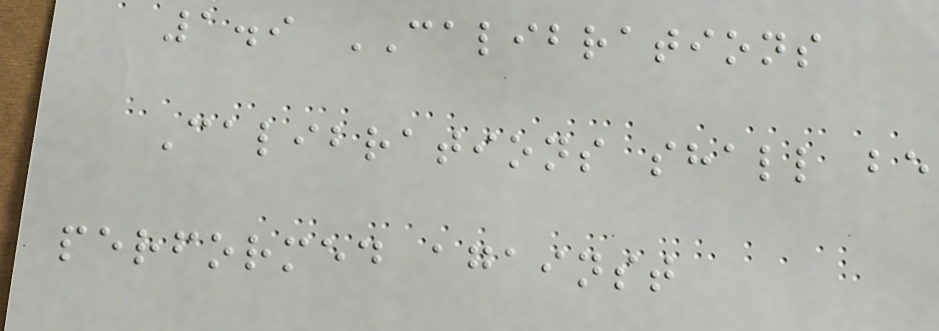1.9 CALIBRATIONS
Calibrations shall be
performed against
